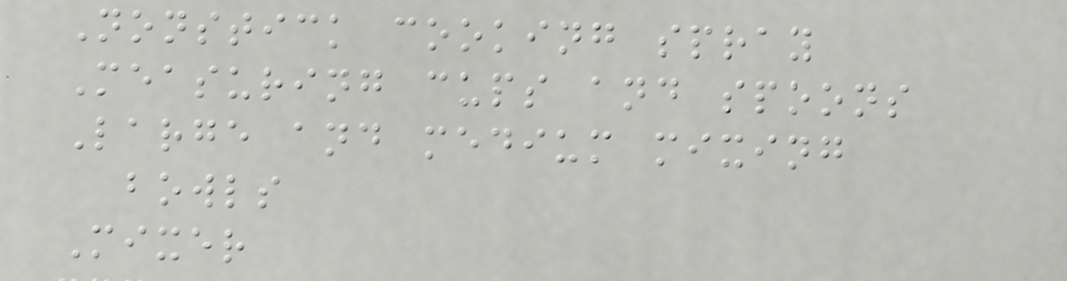Nonstick cooking spray
Measuring cups and spoons
Large and medium mixing
bowls
Mixer
